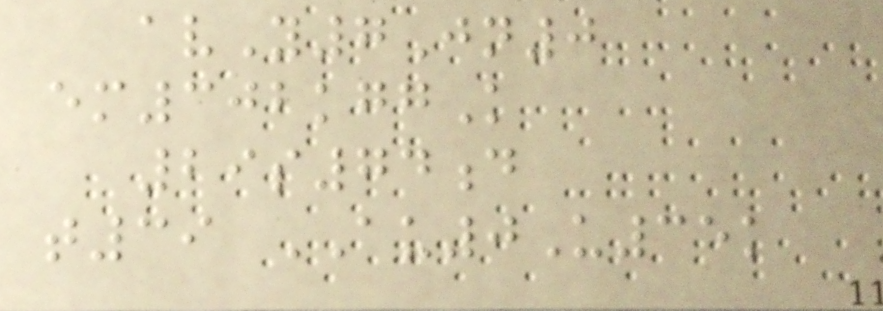avY7Jn0
em302kggK
29s74d
t39 AU0U35k
